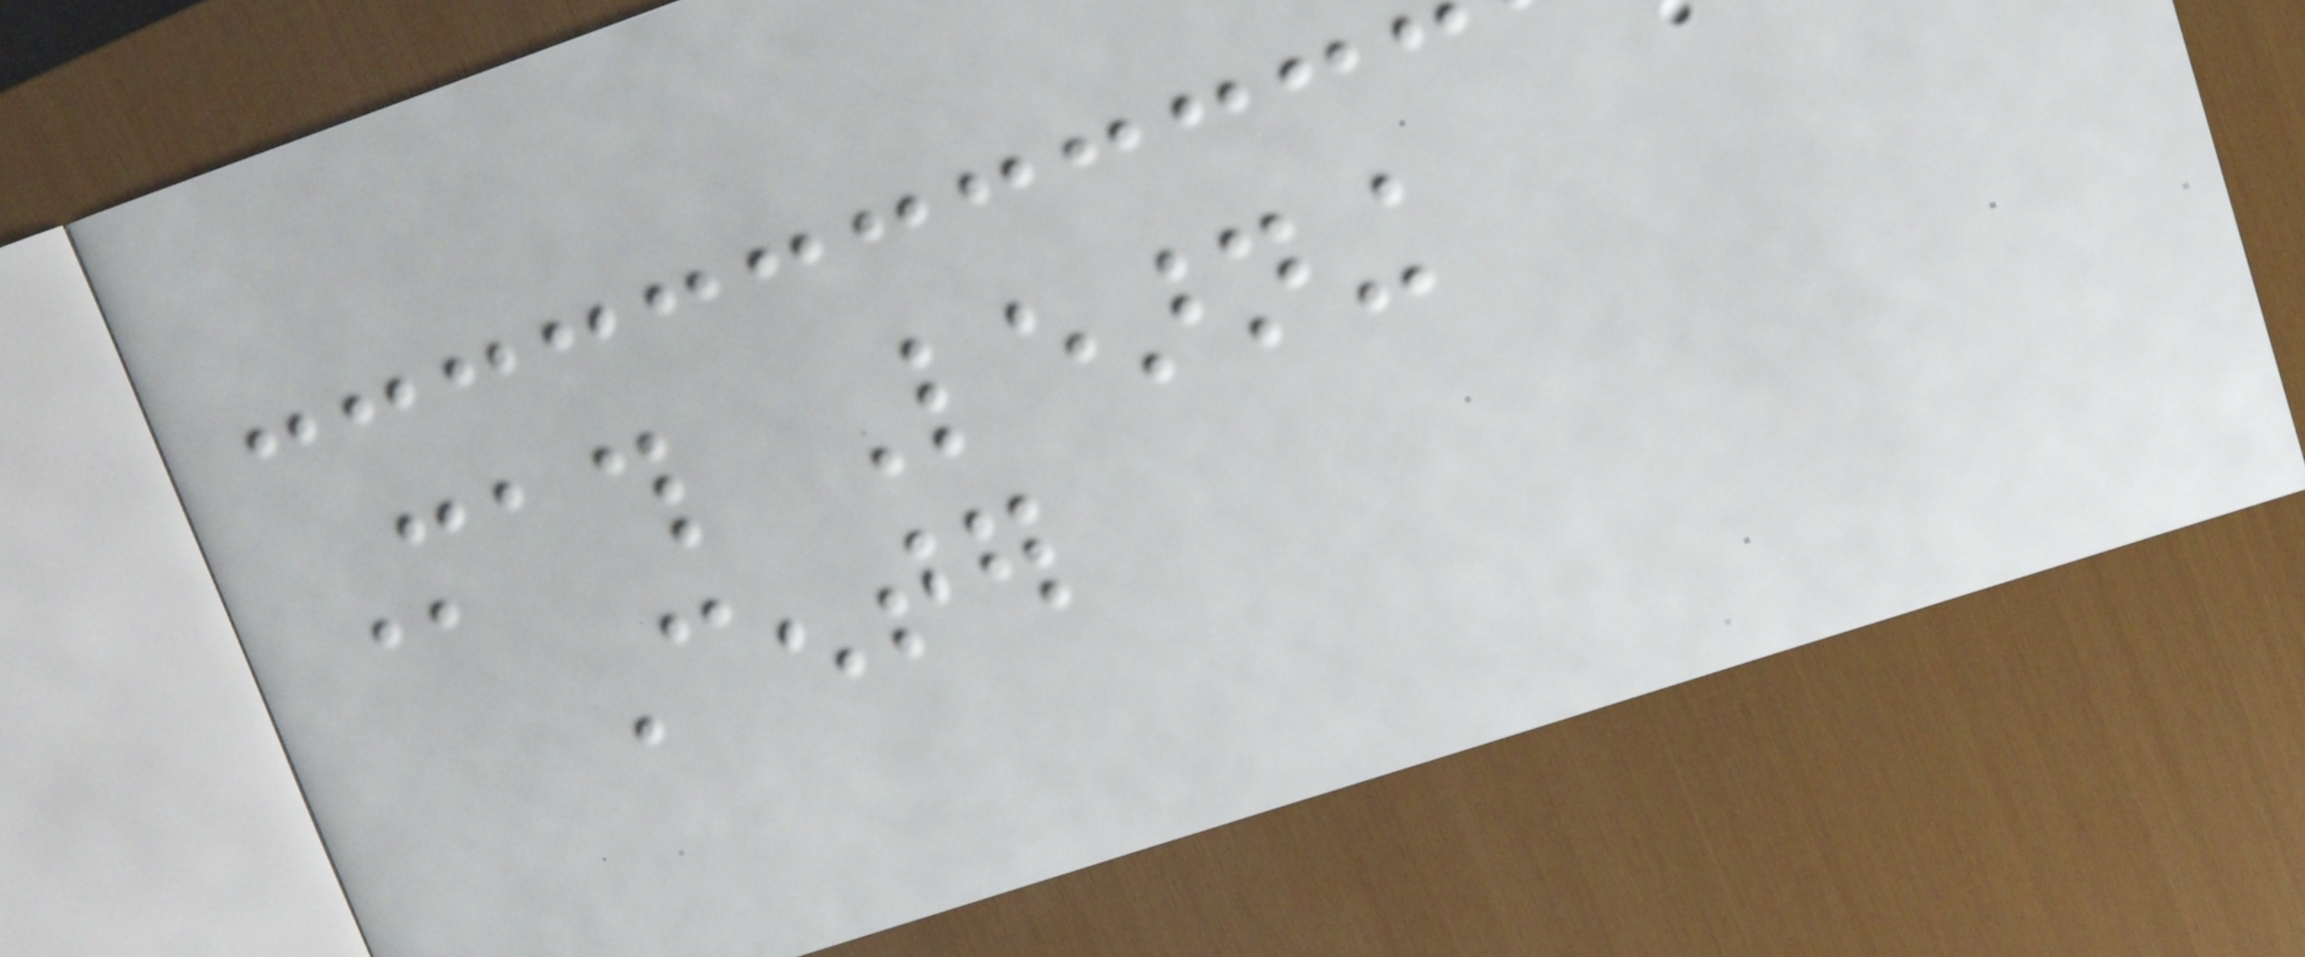Math Learning
Center
